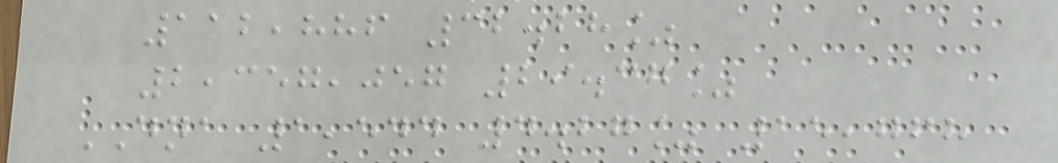112,886 32.28%
2,357,057 29.37%
DNA 1,544 4.27% 15,768
